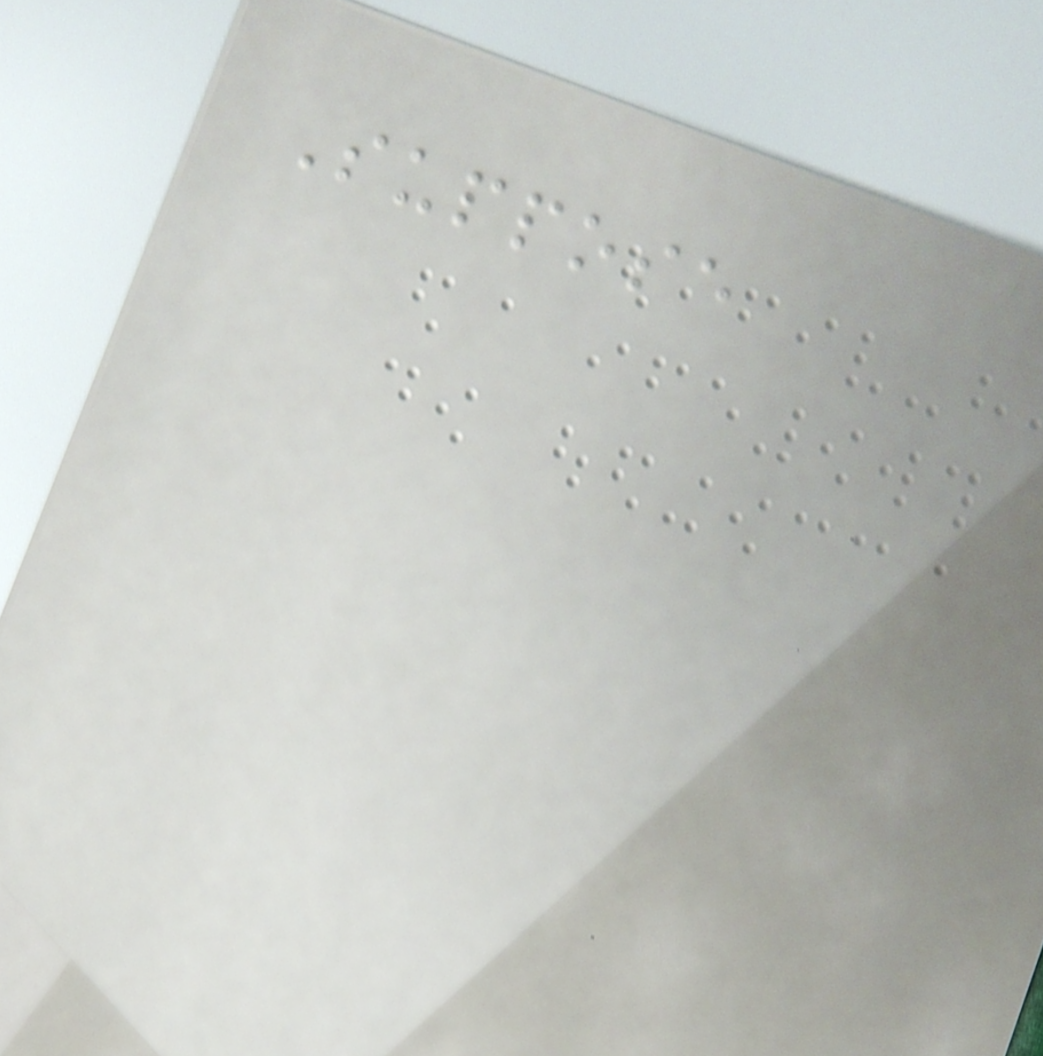Suppose
